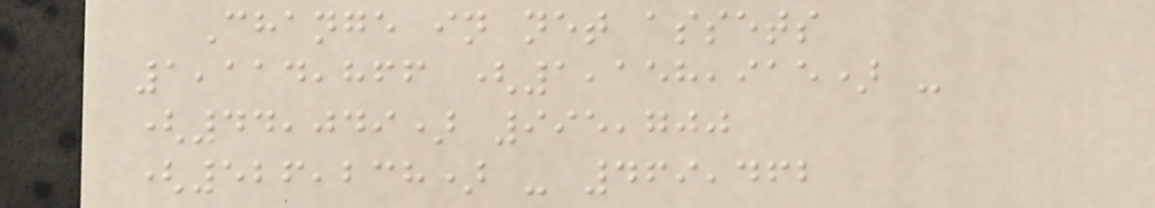Change in net assets
1,114,866 (1,158,915) -
(44,049) 995,700
(526,238) - 469,462
